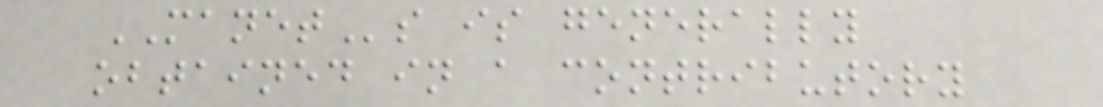MANETs is generally
obtained in a contributory
